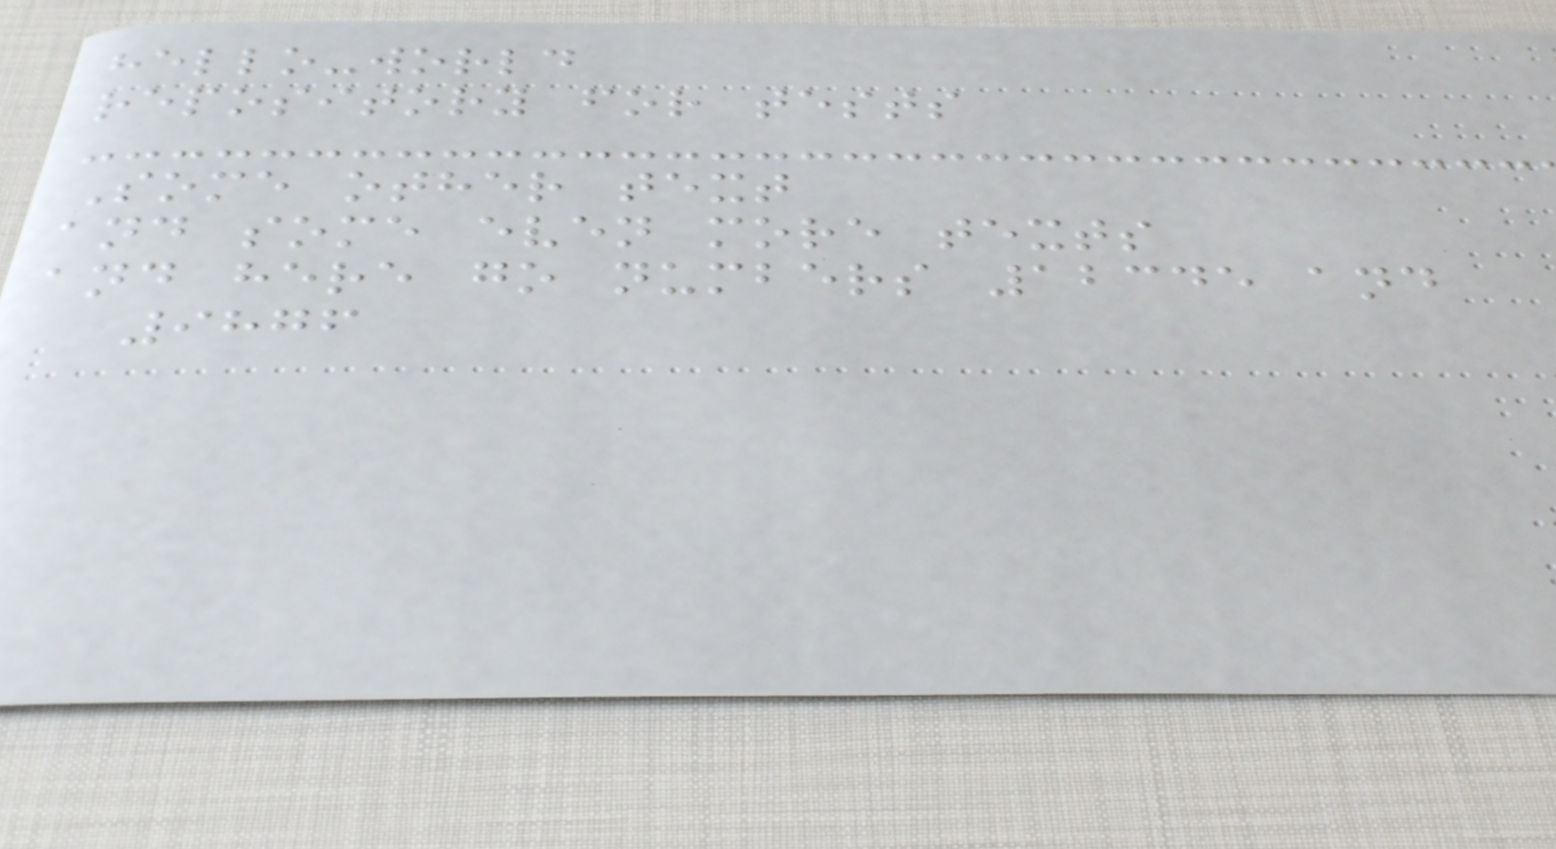hello-world
repository for tests
Some other text
and some even more texts
and here go numbers 12345 and
9876
